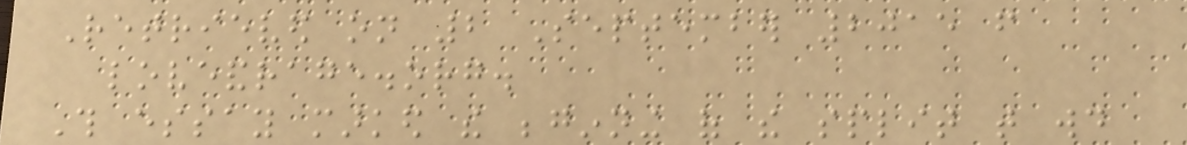Retrieved on 2 September 2015 from
loveandrage.org.
This essay marked the beginning of the split that would
